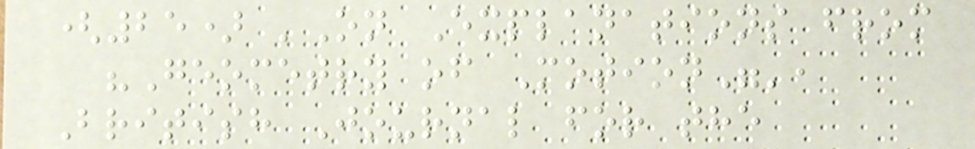(25) 'On Explanations from
"Geometry of Motion"',
British Journal for the
